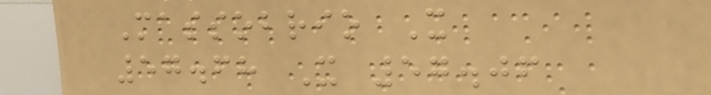Massobrio X
57.68 X 57.06
